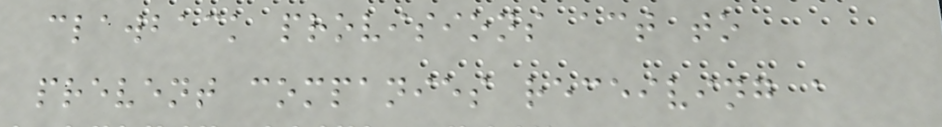clawback provisions act to
prevent companies receiving a
